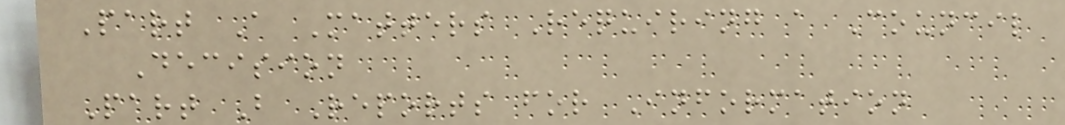Part A Matters Requiring a Council
Decision
Part B Reports for Information
